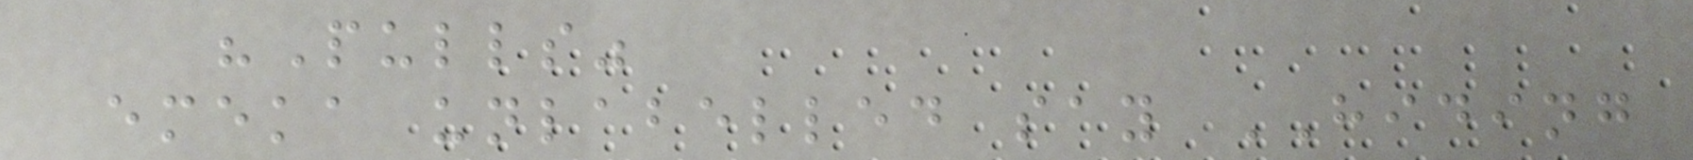"Pulls"
emeka unlabelled say HIDING
